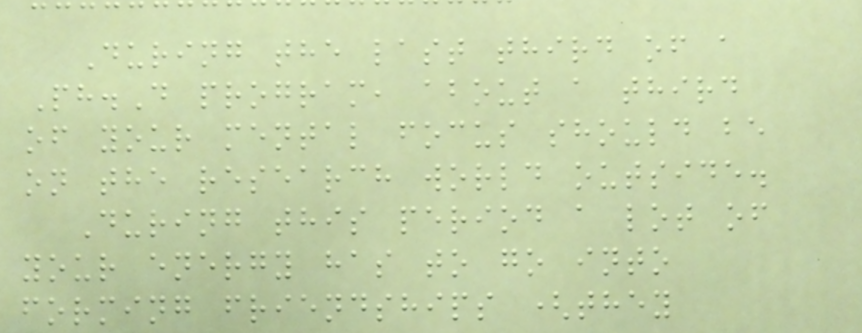During the last third of a
Ph.D program, about a third
of your mental focus should be
on the research world outside.
During this period a lot of
your energy has to go into
forming friendships (they
